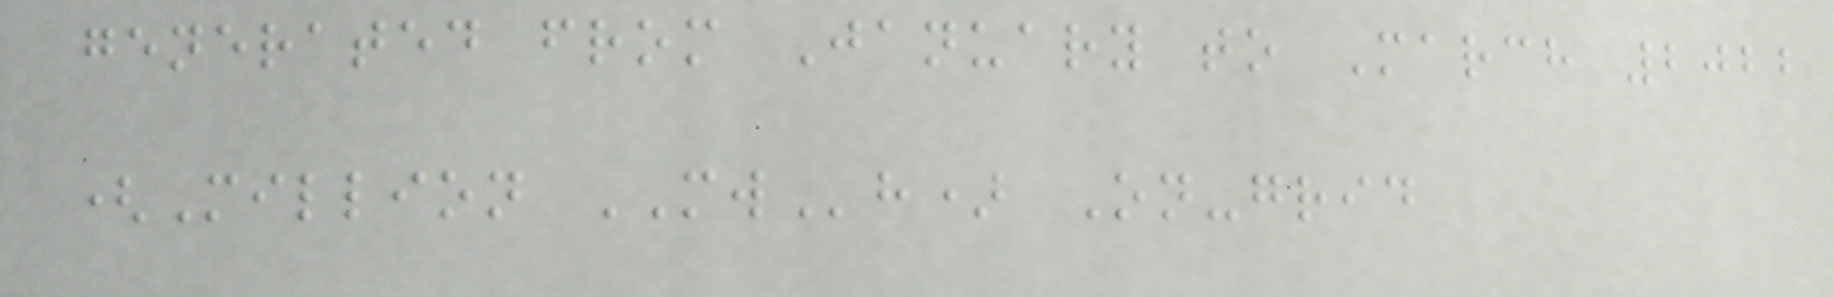generated from January to March 2022
(Million MWh) On-grid
